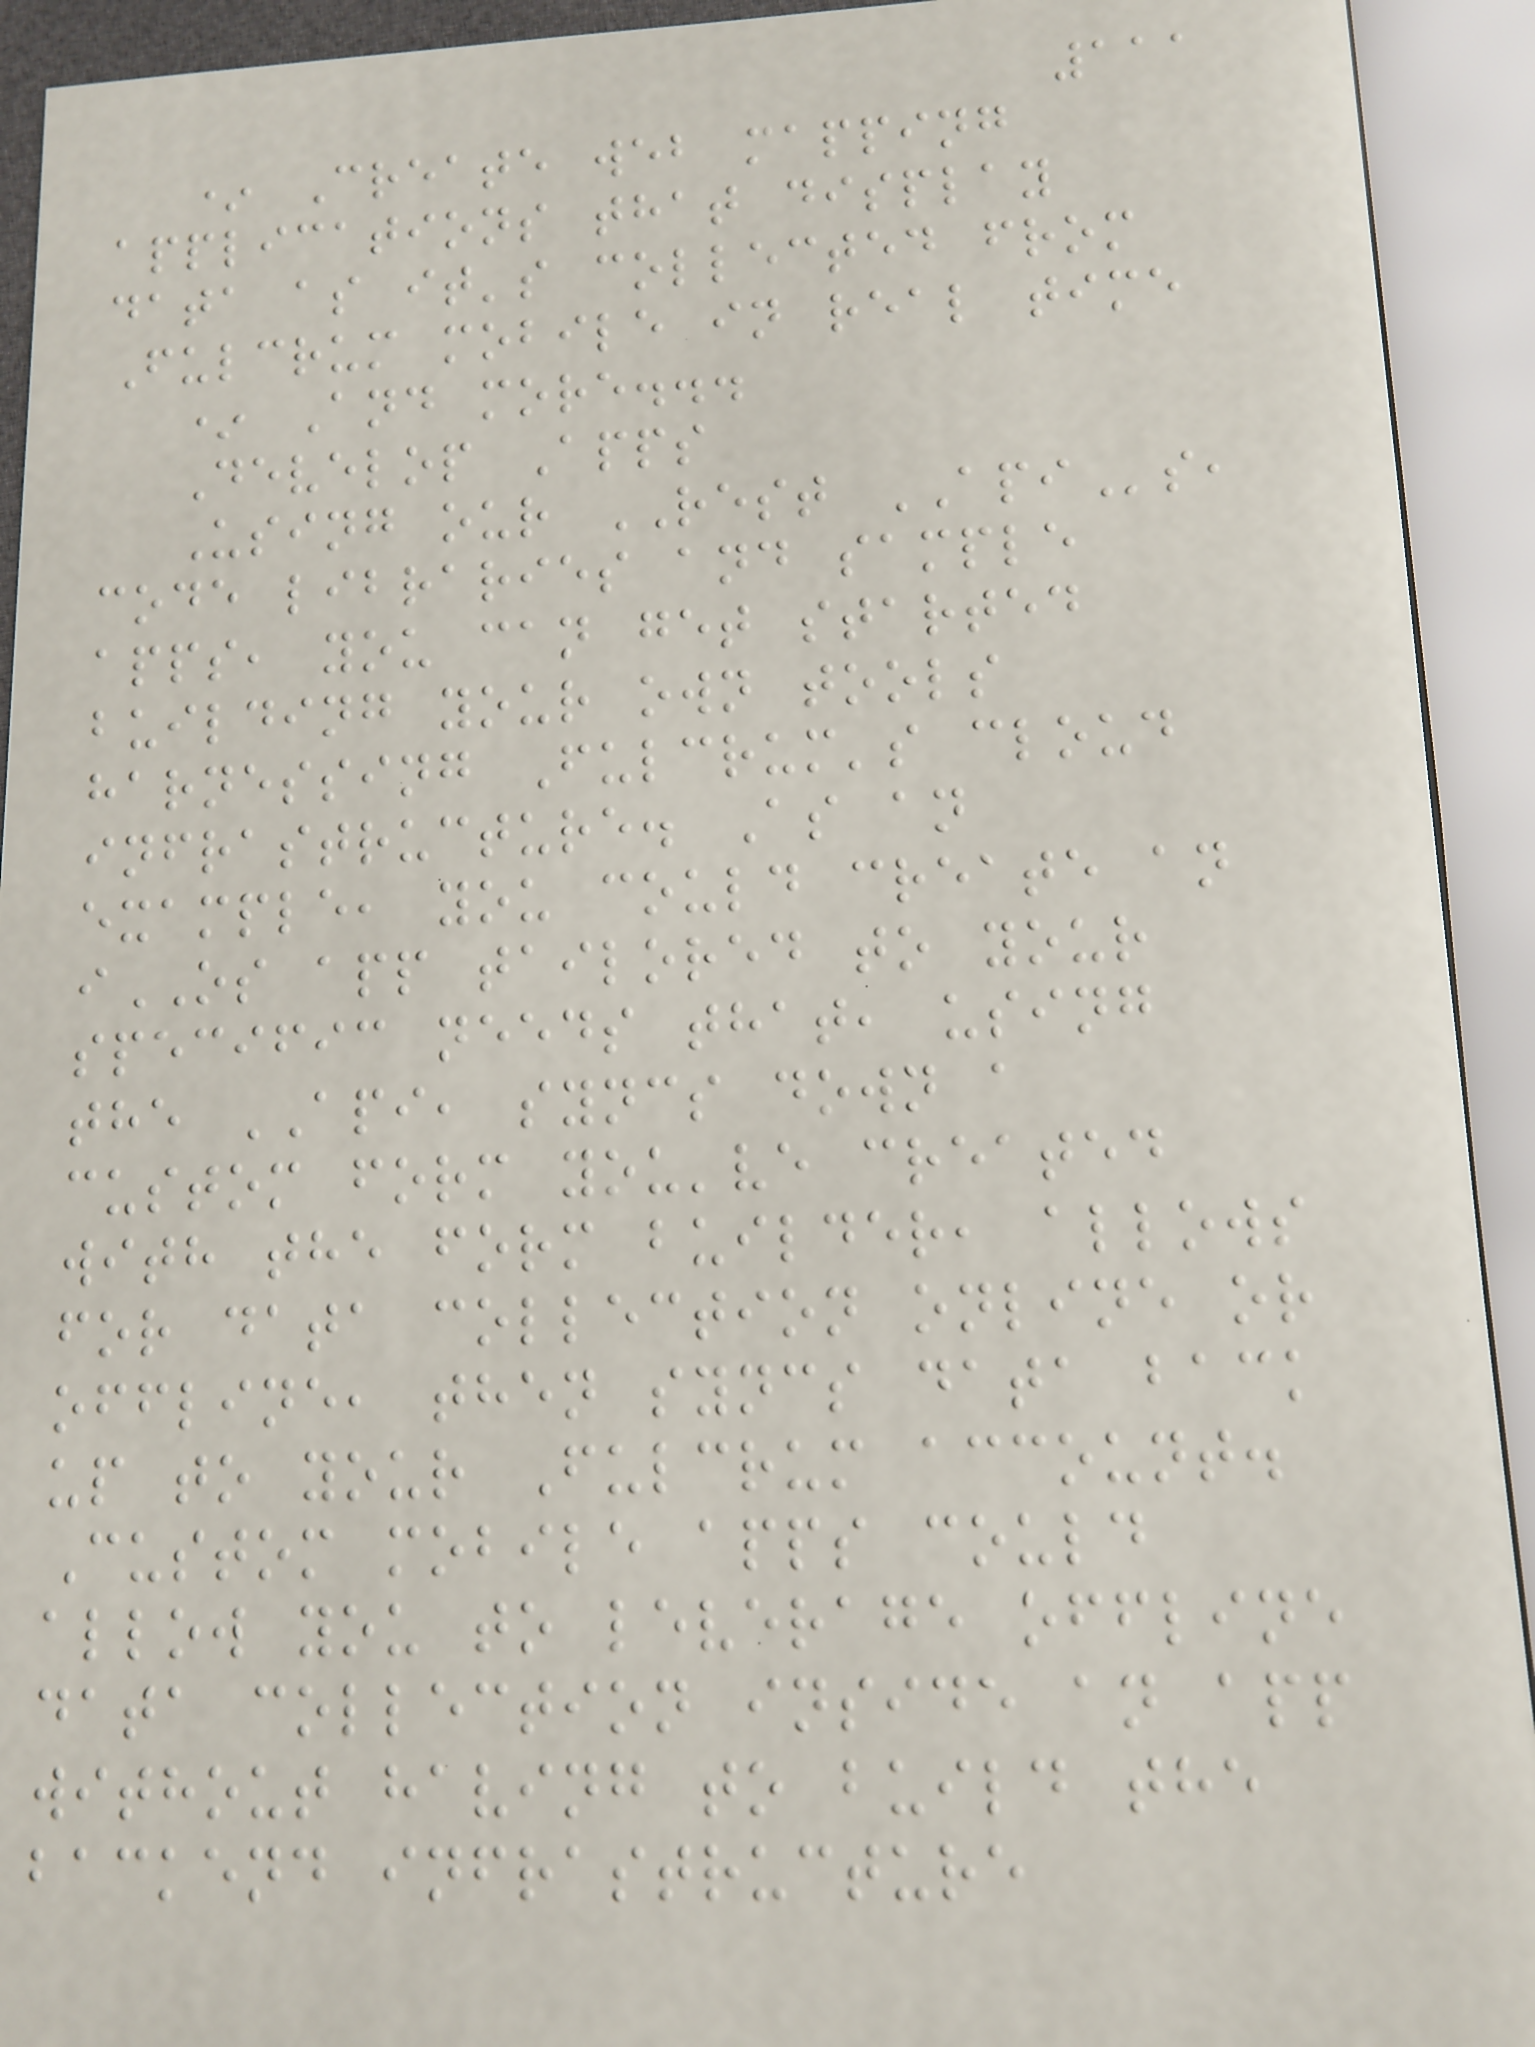111
* Create web mapping
applications that display
data as it's collected from
Fulcrum mobile in real time
* And more...
Develop Apps
Using our REST APIs,
code libraries and sample
apps, you can get started
building your own tools
harnessing Fulcrum's cloud
infrastructure. As an
example, you could create an
iOS app tailored to your
specific needs that, using
the API, syncs down a
custom form you've created
with the form builder, allows
for data collection online or
offline, then syncs data back
up to your Fulcrum account.
Custom mobile apps could
allow you to leverage offline
data collection inside an app
without having to build the
backend infrastructure
